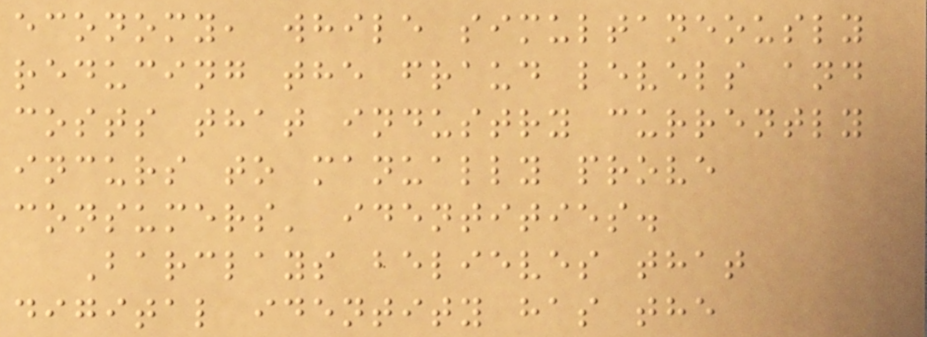economy, while simultaneously
reducing the fraud levels and
costs that industry currently
incurs to manually prove
consumers' identities.
Barclays believes that
digital identity has the
